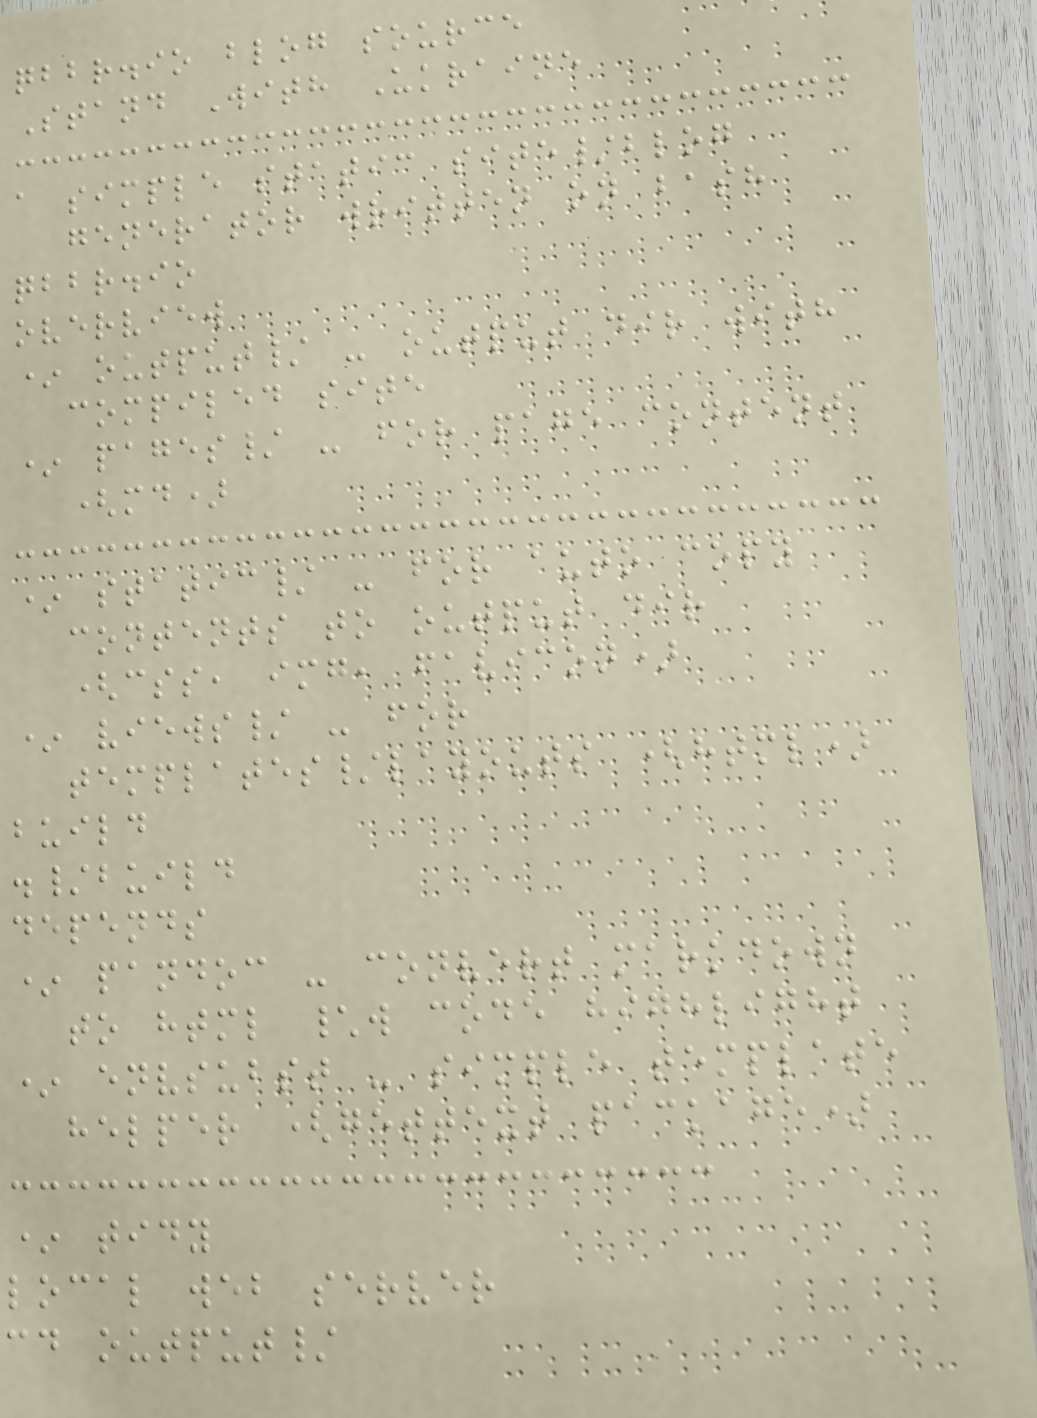qbbr.io blog source
Stand With Ukraine
a simple static site/blog
generator written on bash
qbbr.io
overview
* output/ - output dir with
compiled site
* pages/ - for page content
(md)
* static/ - for auto copy
contents to output dir
(css, img, favicon)
* views/ - for
templates/layouts (html)
build
./build
depends
* pandoc - convert markdown
to html \w code highlight
* envsubst - simple template
helper (gettext package)
* tidy
local web server
cd output/
